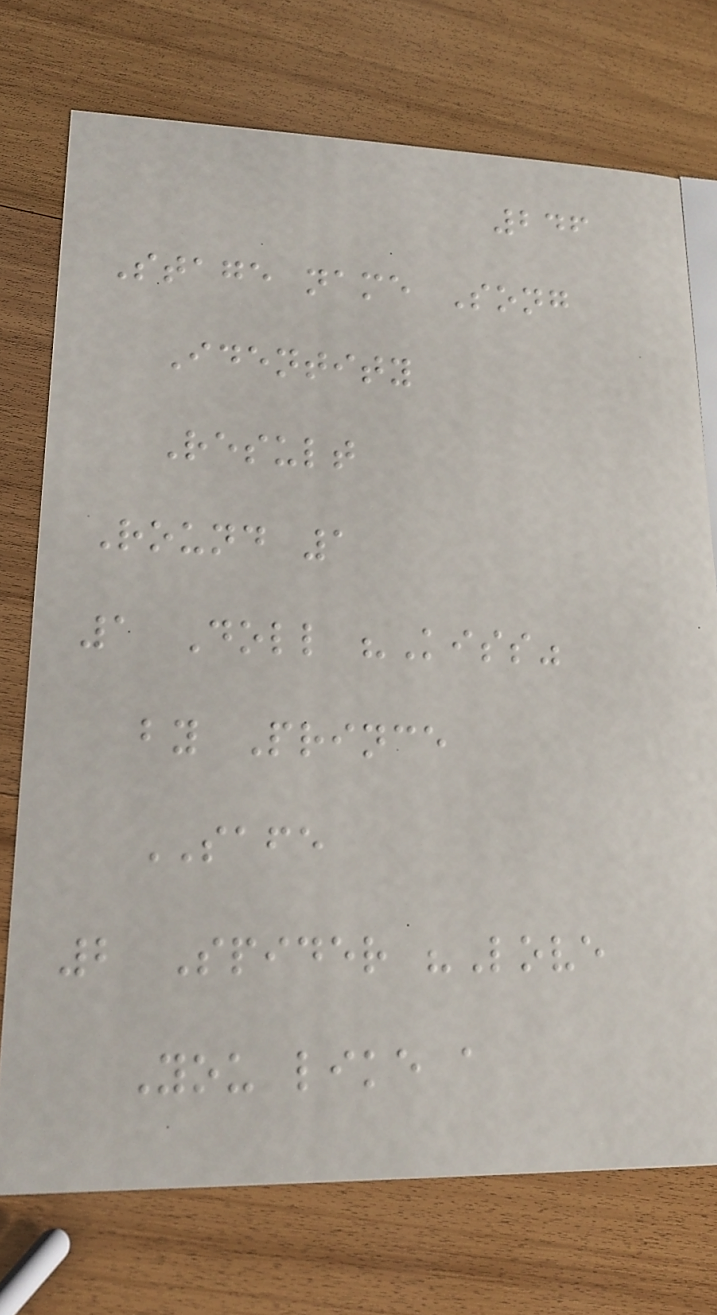246
Stage name Song
Identity
Result
Round 1
1 Doll "Kiss"
by Prince
SAFE
2 Spider "Love
You like a
